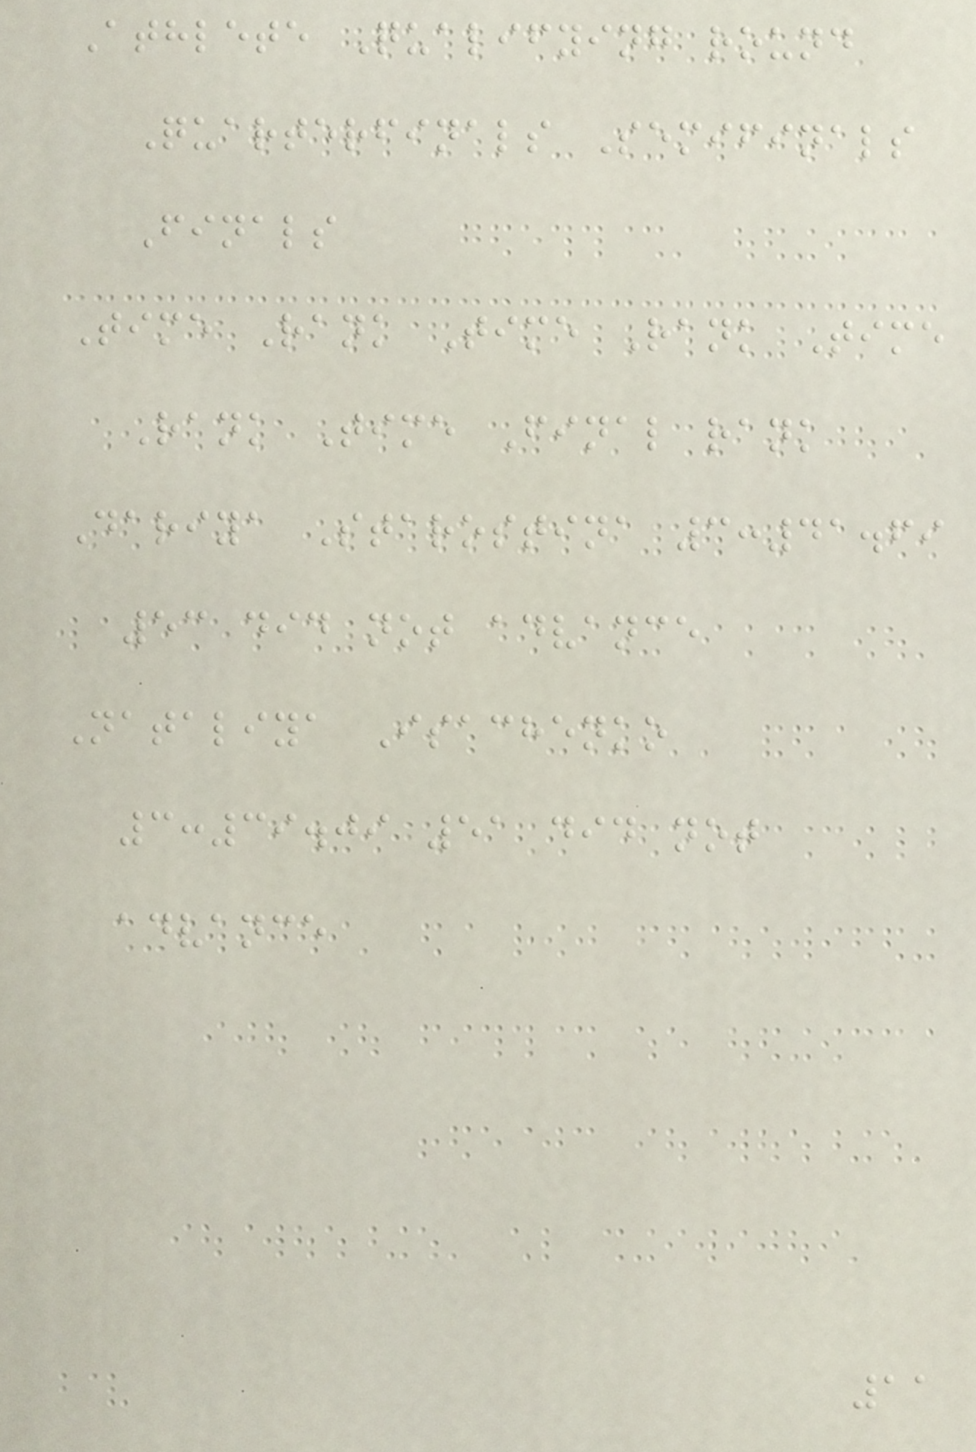Athlete Qualifying round
Quarterfinals Semifinals
Finals
Time Rank Time Rank Time
Rank Time Final rank
Dariya Starostina 3:41.69
53 did not advance
Nataliya Isachenko
3:39.09 51 did not
advance
11
